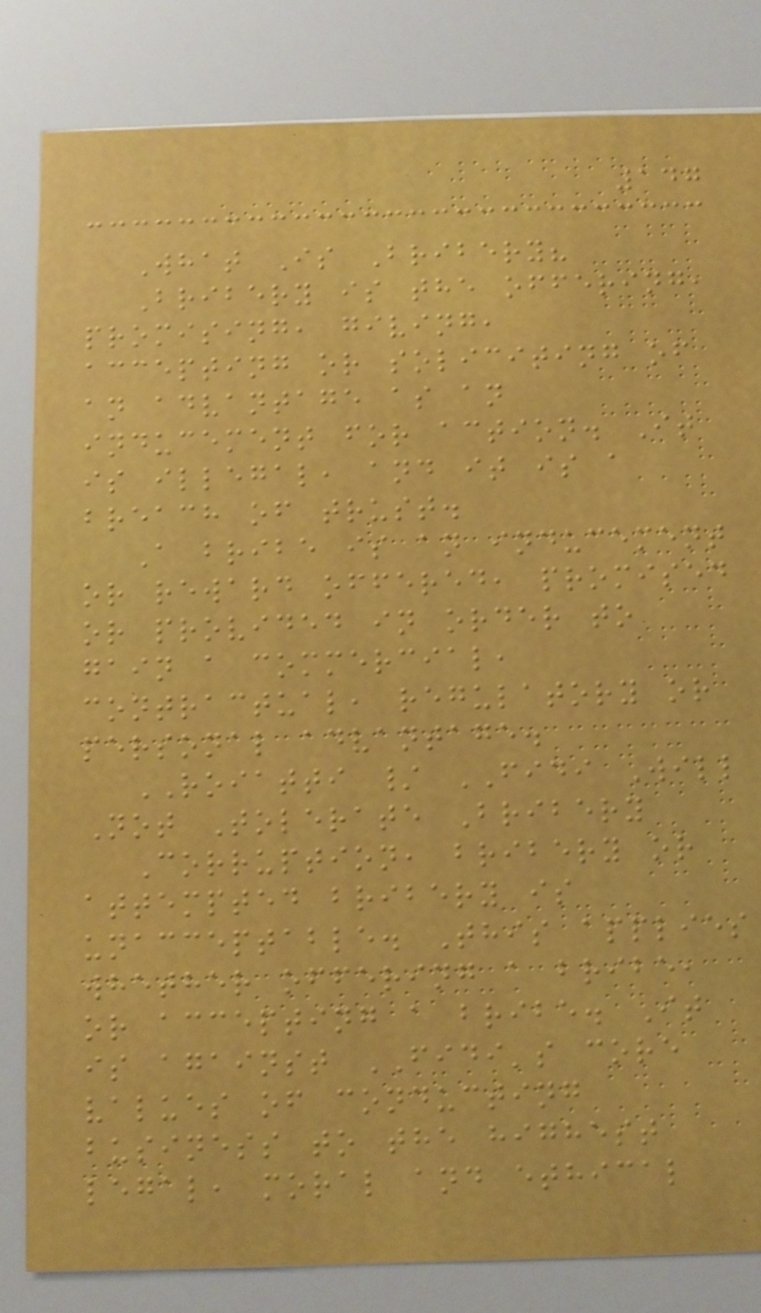147
What Is Bribery?
Bribery is the offering,
promising, giving,
accepting or soliciting of
an advantage as an
inducement for action. It
is illegal, and it is a
breach of trust.
A bribe is an inducement
or reward offered, promised
or provided in order to
gain a commercial,
contractual, regulatory or
personal advantage.
ROIATTI / FIDI Will
Not Tolerate Bribery
Corruption, bribery or
attempted bribery is
unacceptable. This applies
whether offering a bribe,
or accepting a bribe. It
is against FIDI's core
values of conducting
business to the highest
legal, moral and ethical
